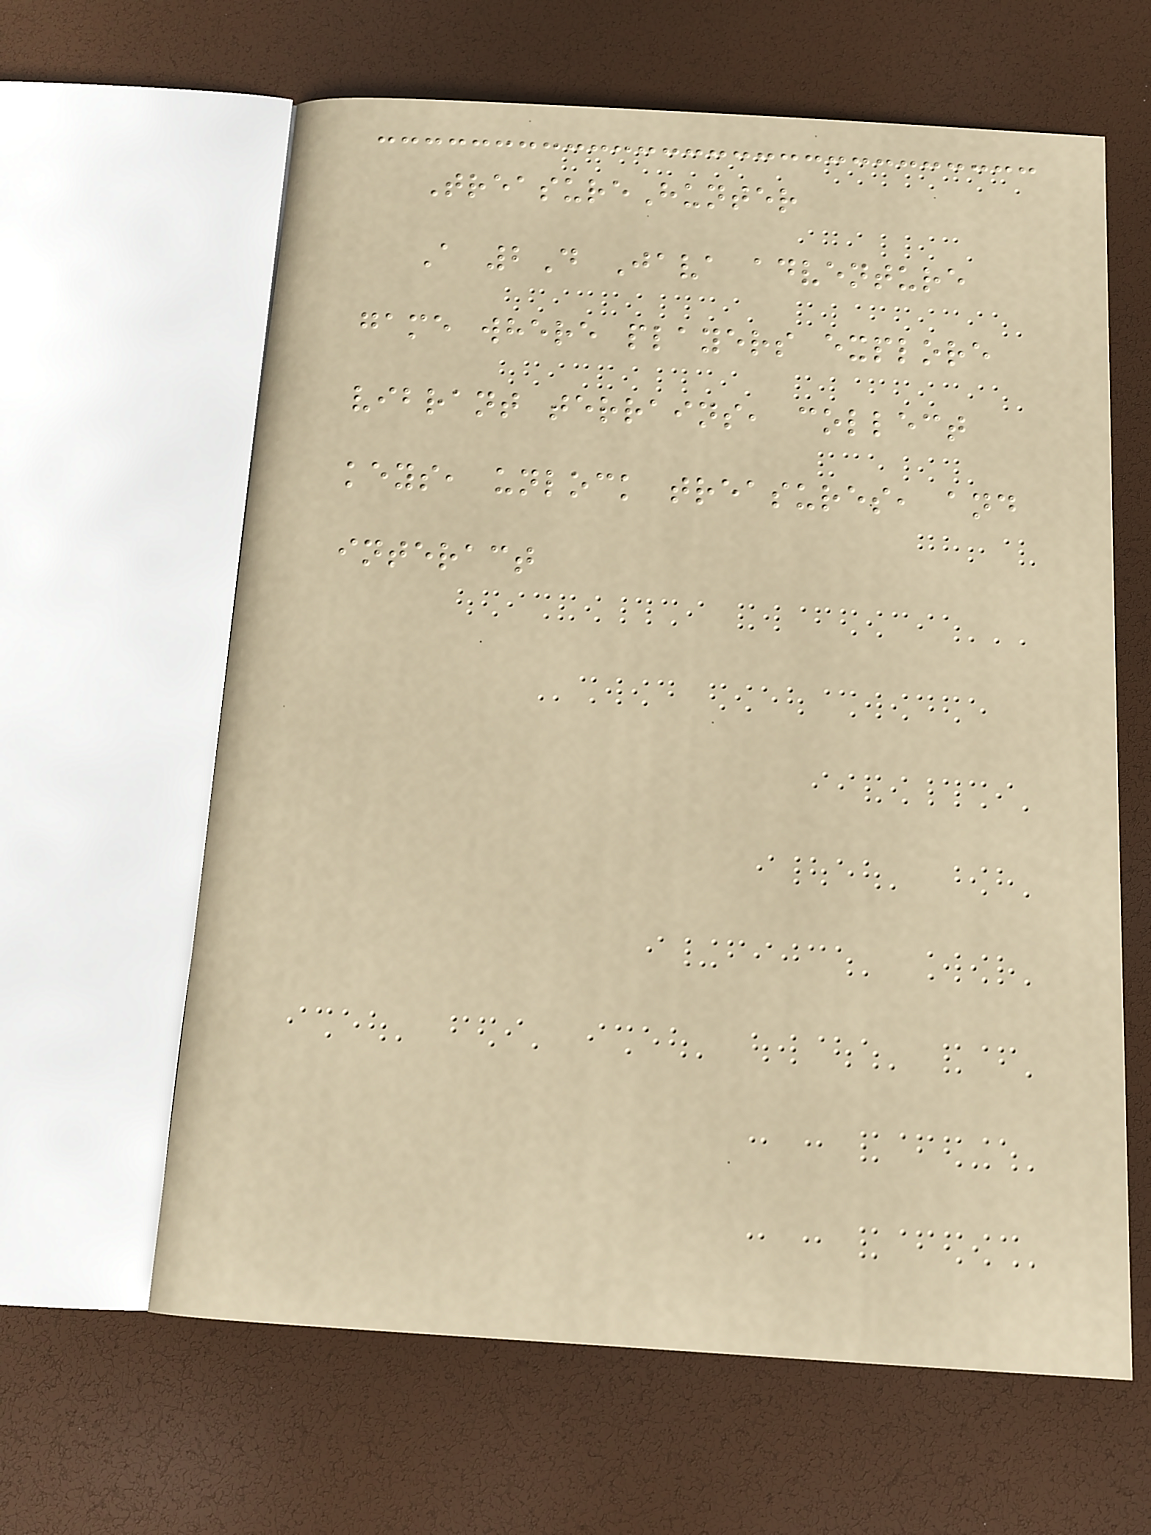TreasureHunter
A 2D Java adventure
game where players explore
vibrant terrains, collect
keys, unlock treasures, and
interact
